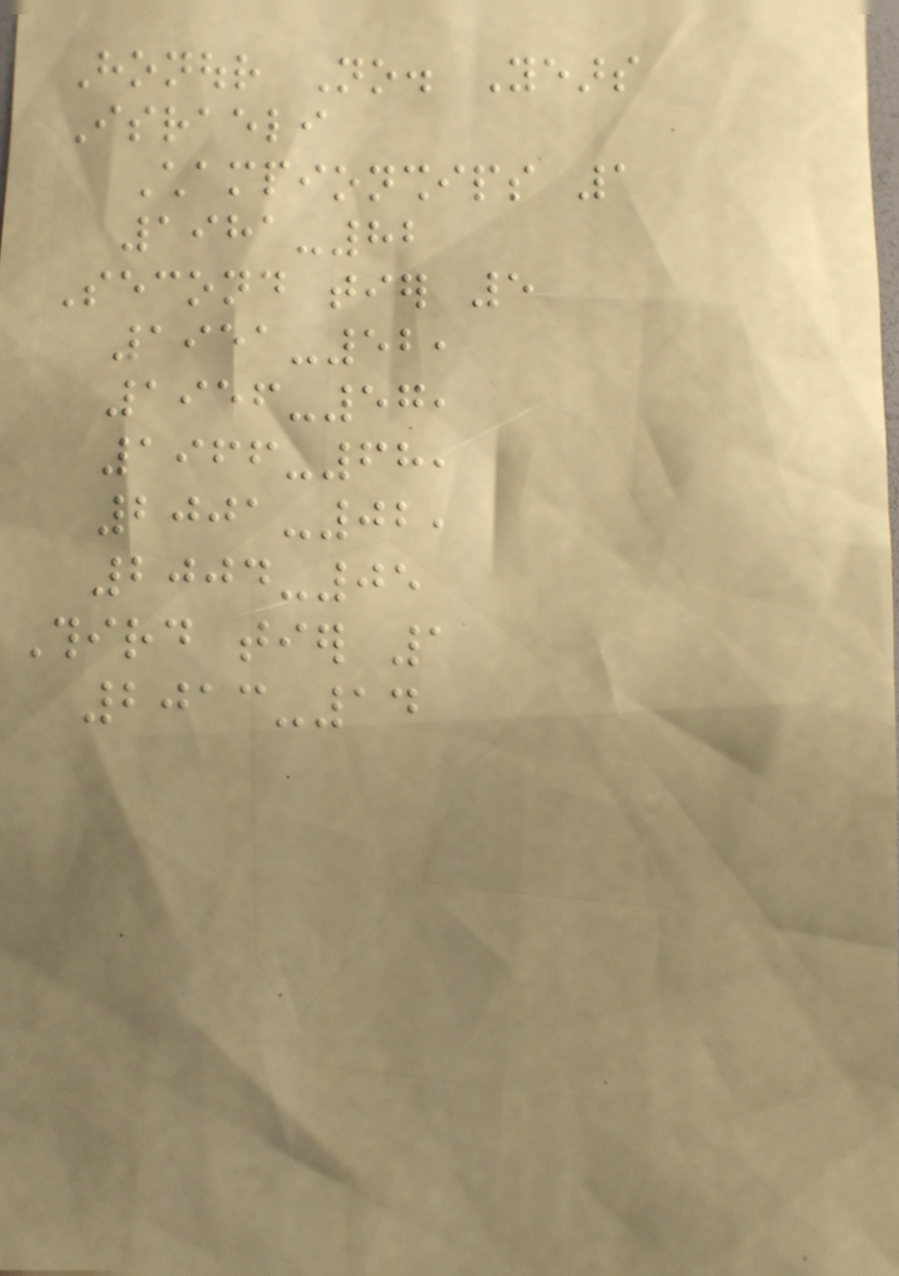Honour No. Years
Israeli
Championships 1
1981-82
Second tier 5
1951-52,
1956-57,
1966-68,
2001-02,
2004-05
Third tier 1
2013-14
